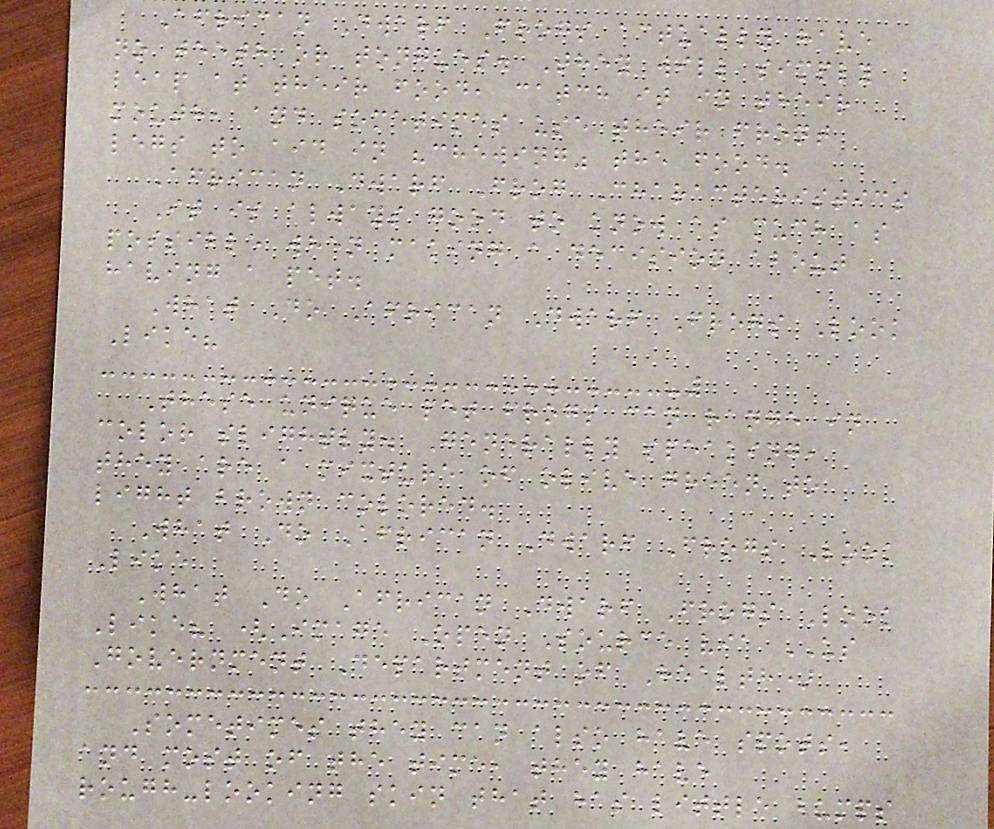African Dwarf Frogs actually have
no teeth or tongues. They will simply
leap at their food, catch it in their
mouth, and sometimes use their front
legs to aid in "chewing" the food.
African Dwarf Frog Characteristics
It is always good to know as much as
possible when making a decision about
having a pet.
What Do African Dwarf Frogs Look
Like?
These unique pet frogs can range in
color slightly. Generally speaking,
they are a mixture of olive green to
light brown colored.
What Do African Dwarf Frogs Look
Like
What Do African Dwarf Frogs Look
Like? (Image Open Source via US
Government Department of Health)
Sometimes they can also have spots,
and most of the time, they have
rough-looking skin that has little bumps
